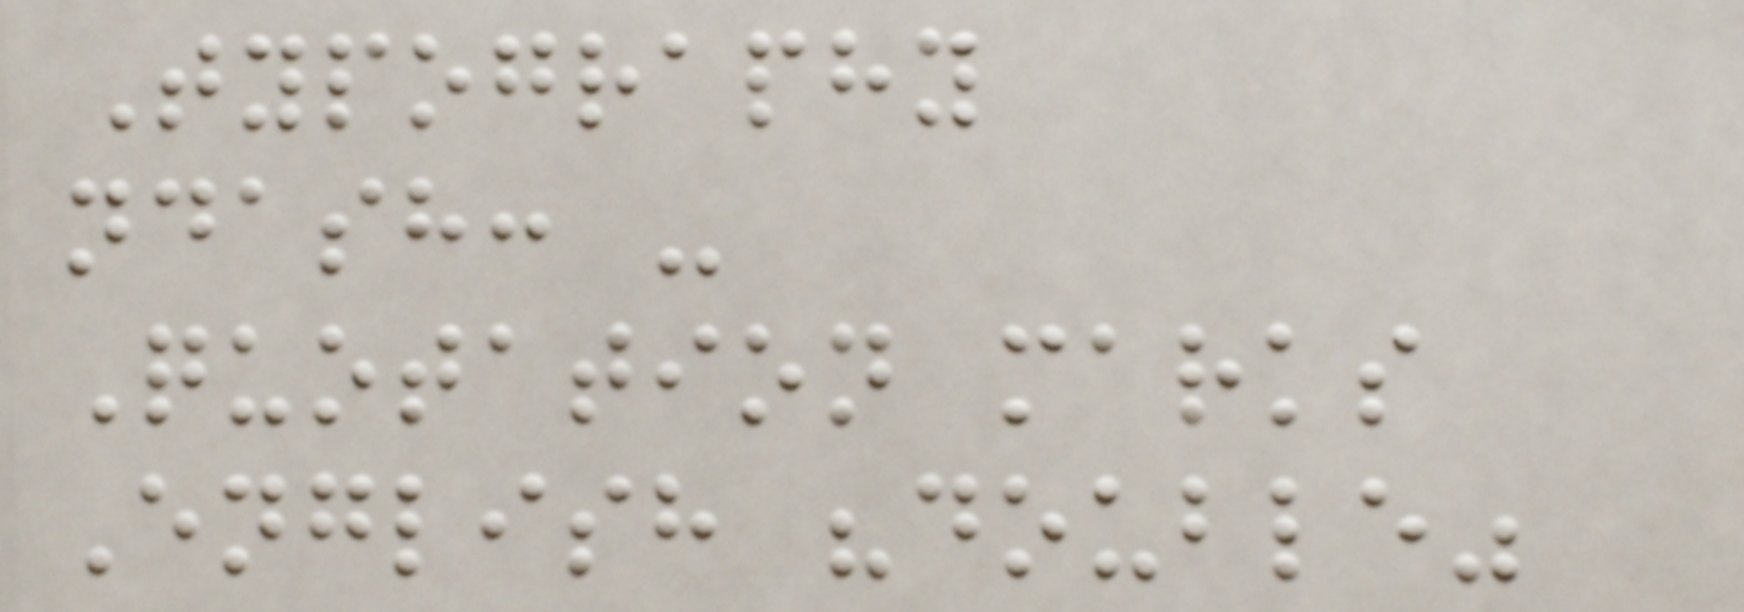Typography
ndash: -
Quotation marks
English "double"
